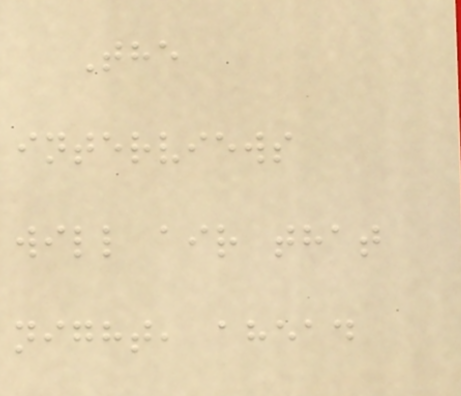The
interviews
will air that
night, ahead
